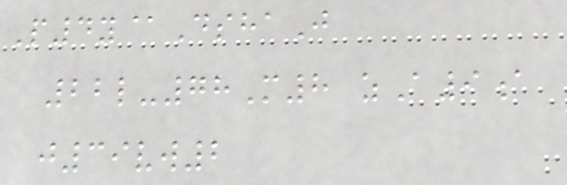P4y@DshaJ
22l-78M8 zA9a
j39vw2
